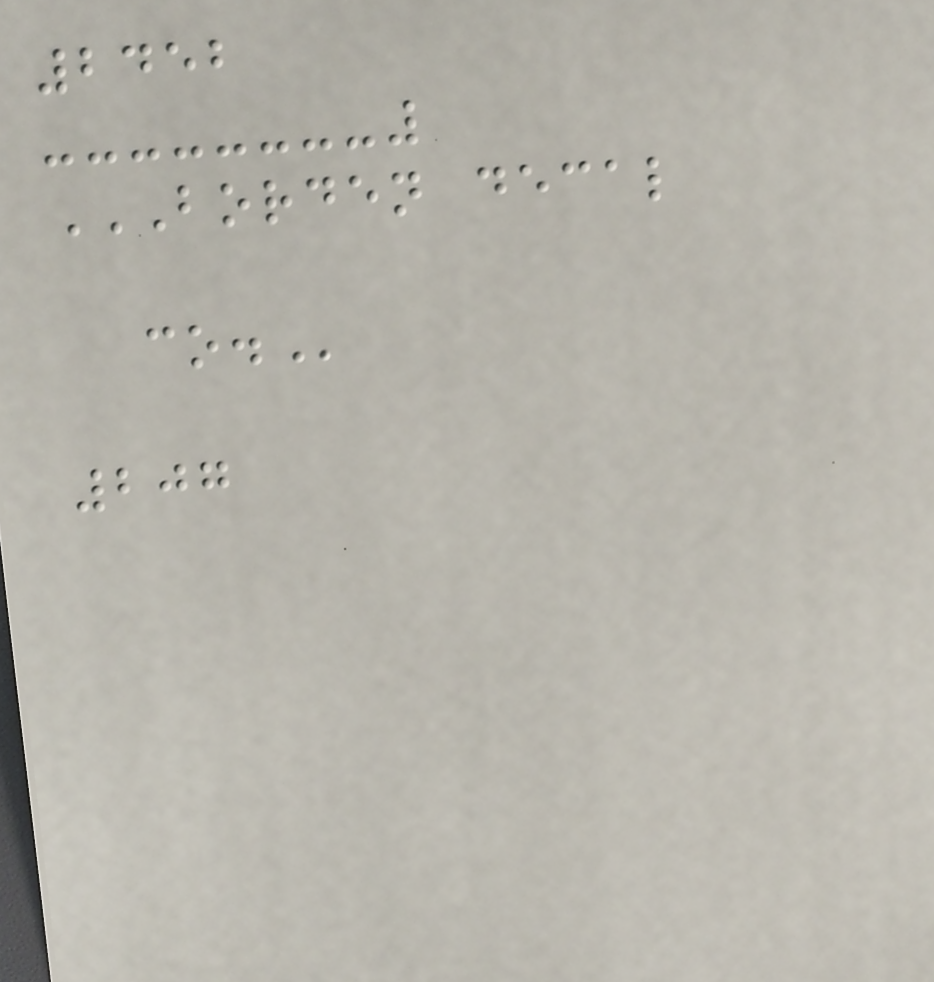2452
BORDEN DECAL
CO.
207
